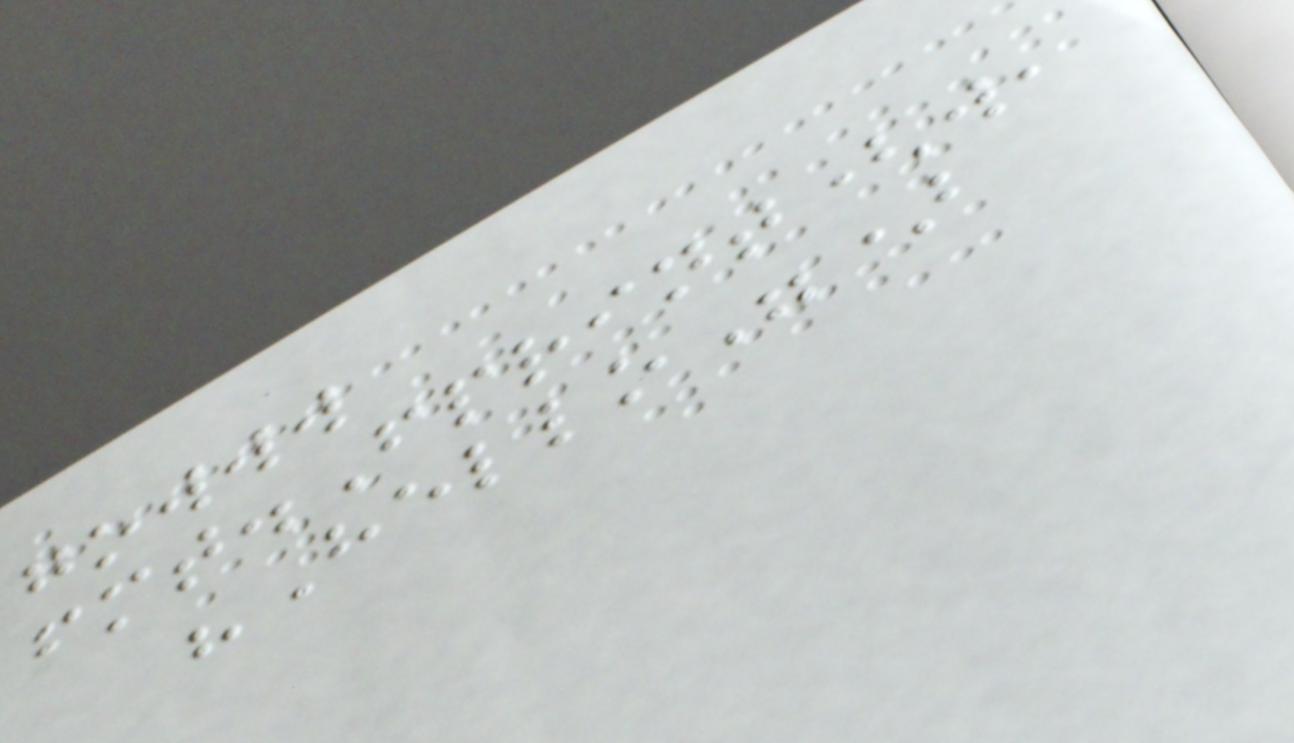gowww
fmt.Fprint(w,
"Hello")
